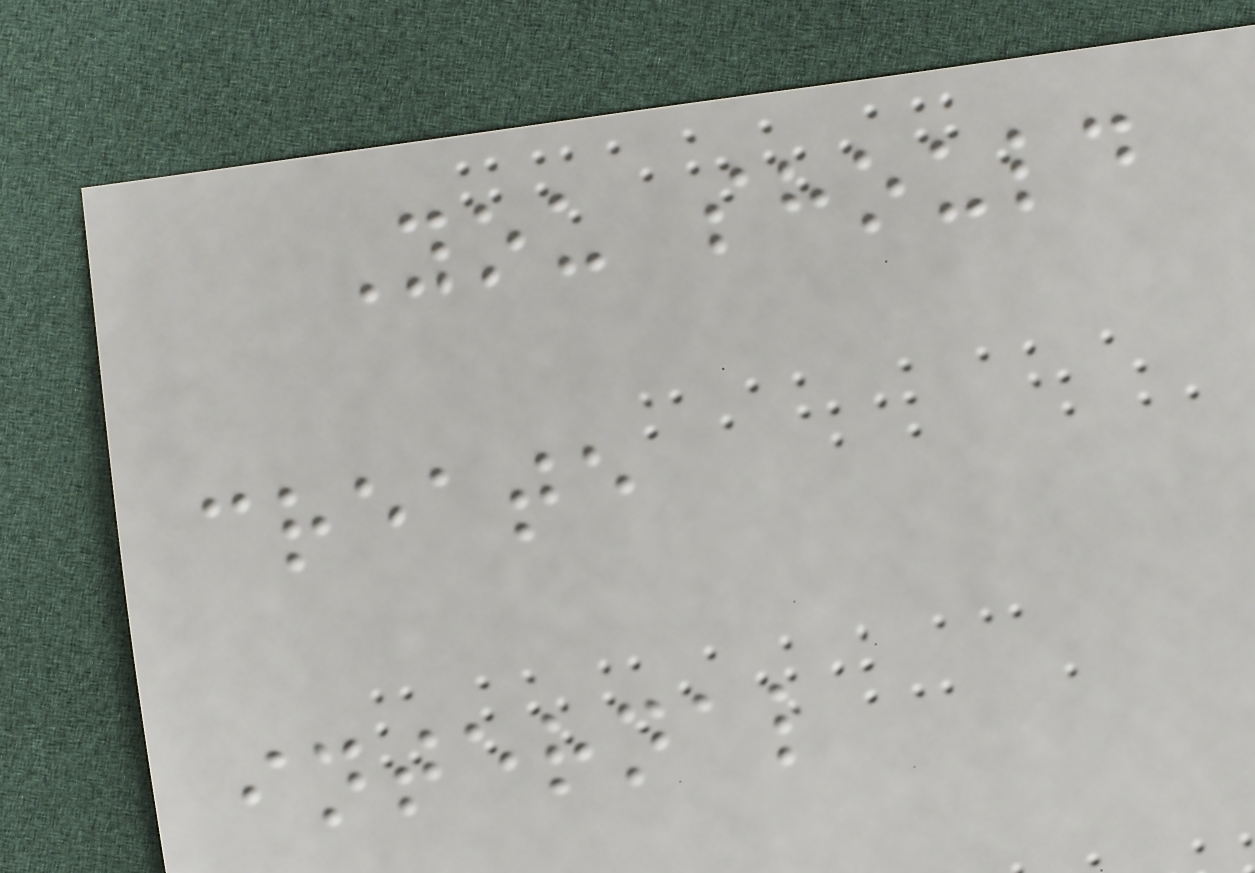You should
create
internal
